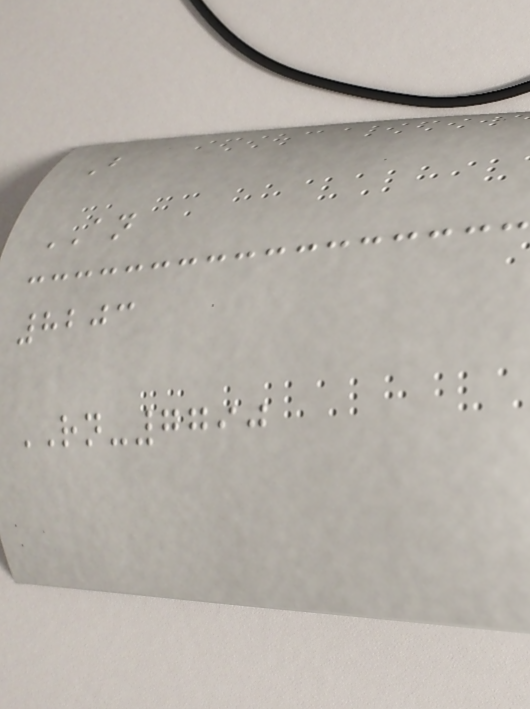B
AN
8203
RN-7790
